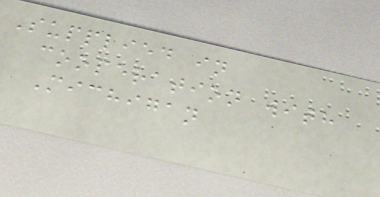Supplied in
cooperation with
Michigan
